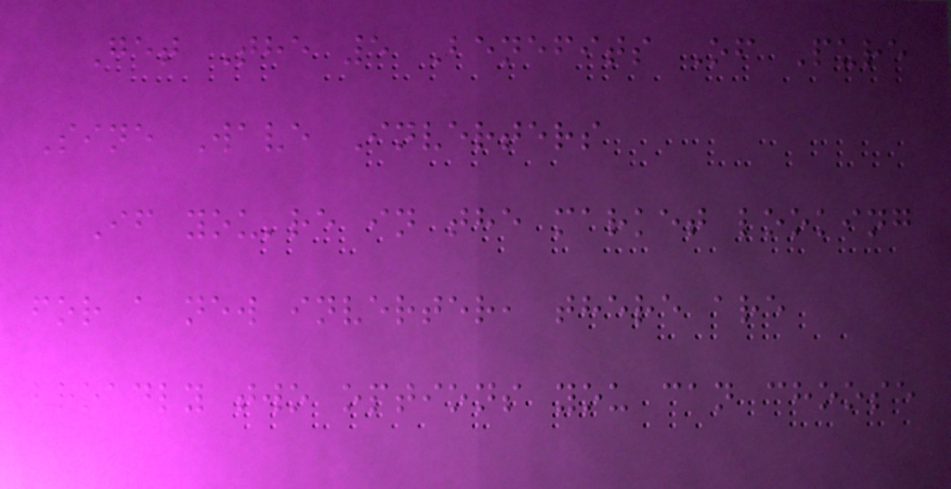Get The 5 Benefits Of Pure
Sine Wave Inverters
If you're in the market looking
for a new inverter, there are
broadly two options you can choose
